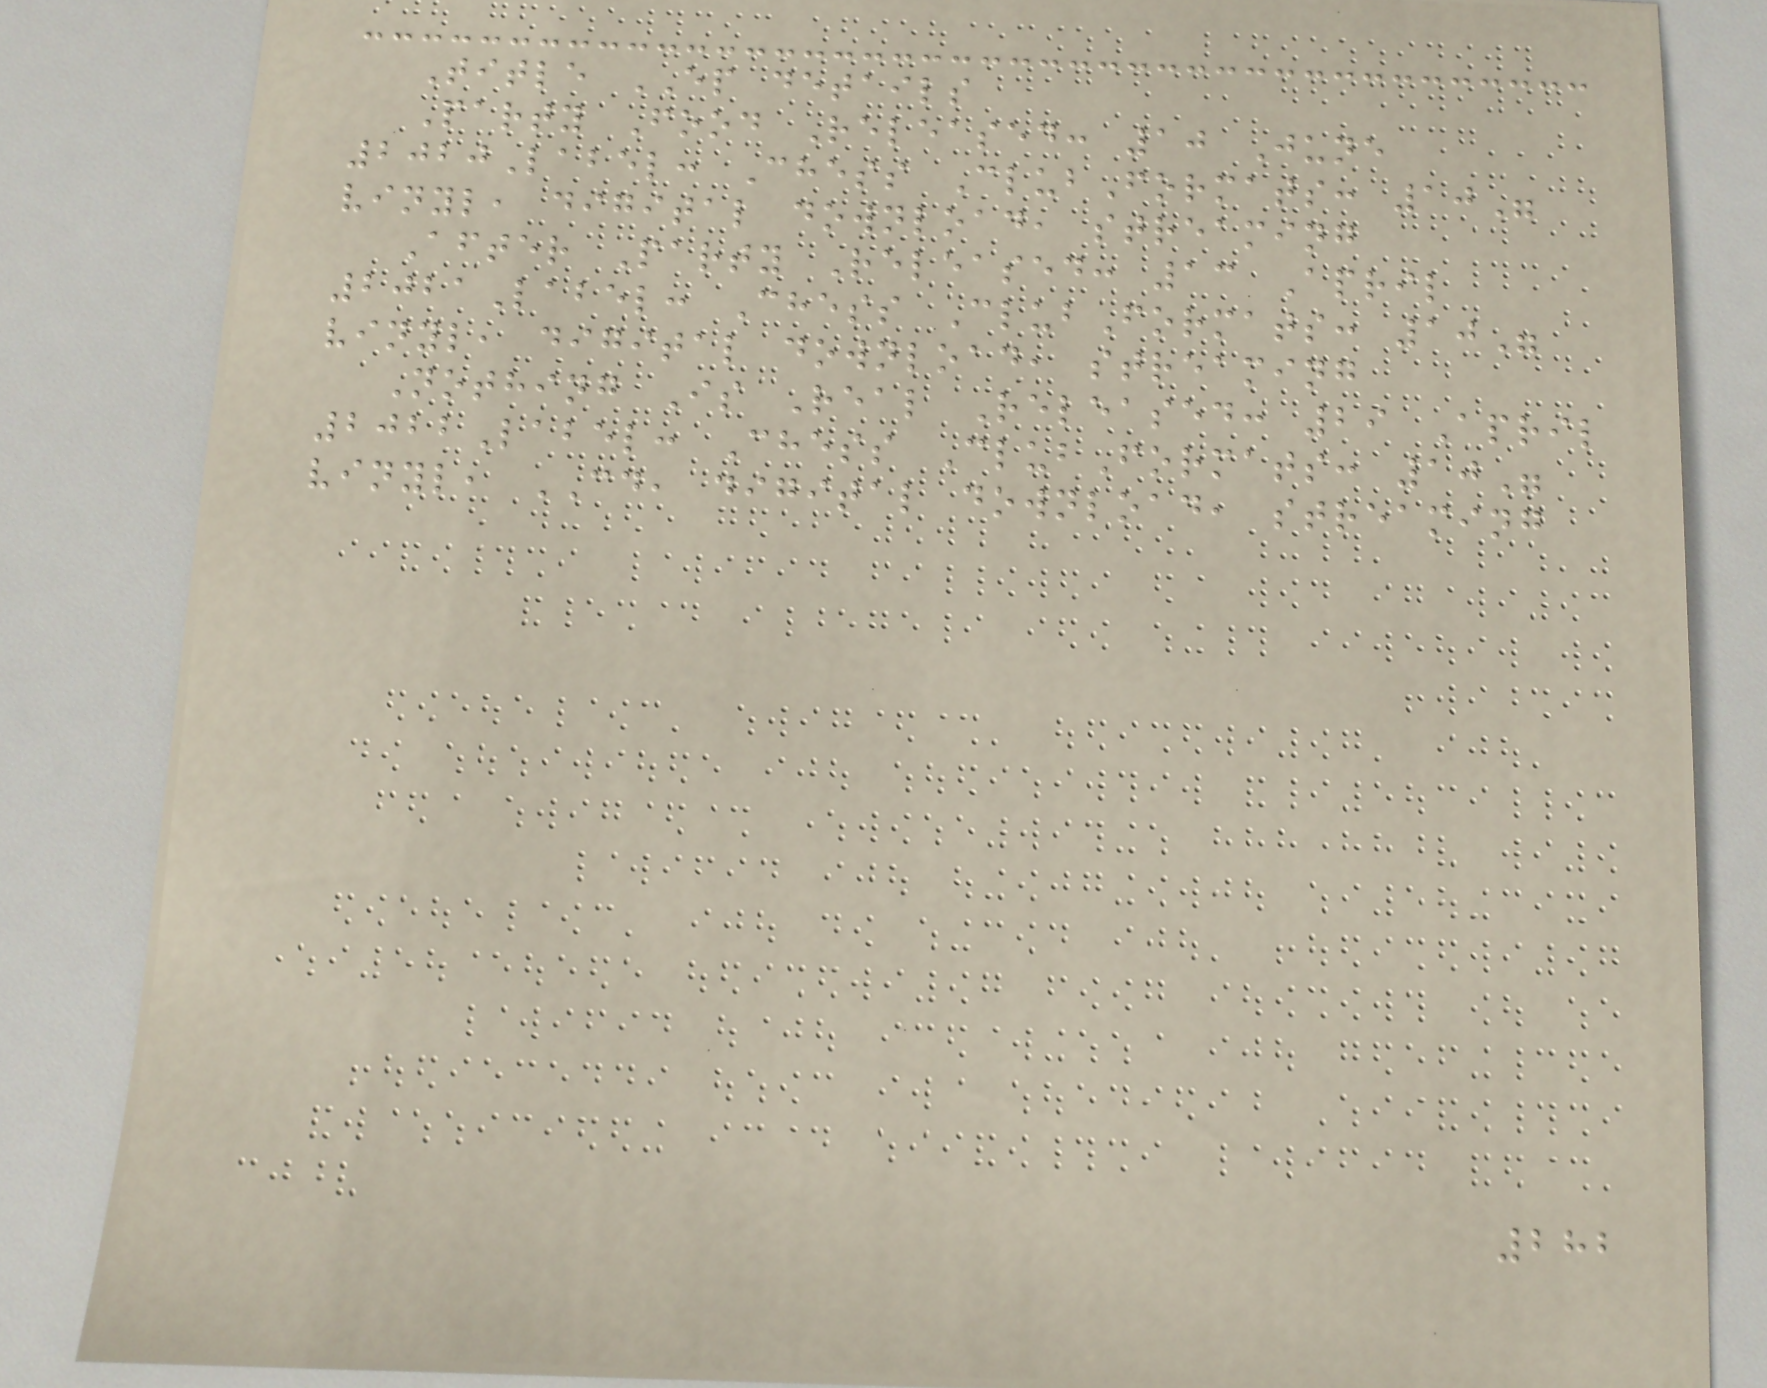Title EP details
Party Food Released: 10 June
2020Label: Chess ClubFormats: 10"
vinyl, digital download, streaming
After Party Released: 13 April
2021Label: Chess ClubFormats: 10"
vinyl, digital download, streaming
Nothing Is Real Released: 29 April
2022Label: Chess ClubFormats: 10"
vinyl, CD, digital download, streaming
282
